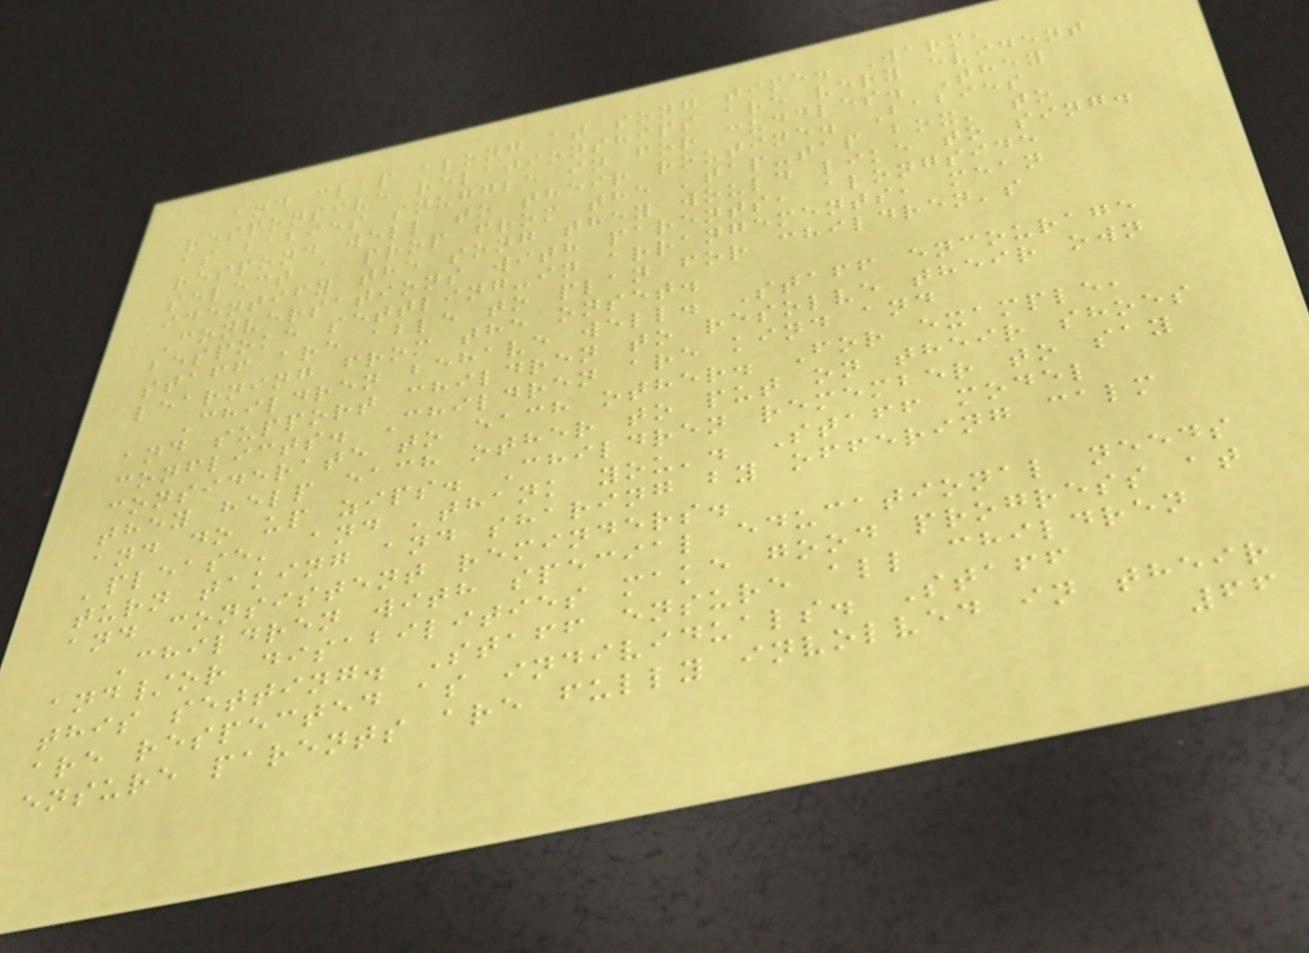and clap along at song time. Warm,
responsive relationships are very evident
as babies snuggle in for cuddles. They
respond well to their routine. Babies
select a prop from the 'tap-tap box' to
identify the song they would like to sing.
Conversations with parents, alongside
bespoke settling-in arrangements, mean
staff are able to plan for children's
learning from the onset.
Children behave well. Staff encourage
and support children to resolve their own
conflicts. Children are kind and
considerate to each other. For example,
they help each other to put on their shoes
and do up zips. Children remember to say
'please' and 'thank you'. Staff model
turn taking and sharing by offering calm
and consistent reminders.
Children with special educational needs
and/or disabilities make good progress at
this setting. Staff ensure all children
are respected as individuals. Staff
ensure parents are fully involved in their
66
